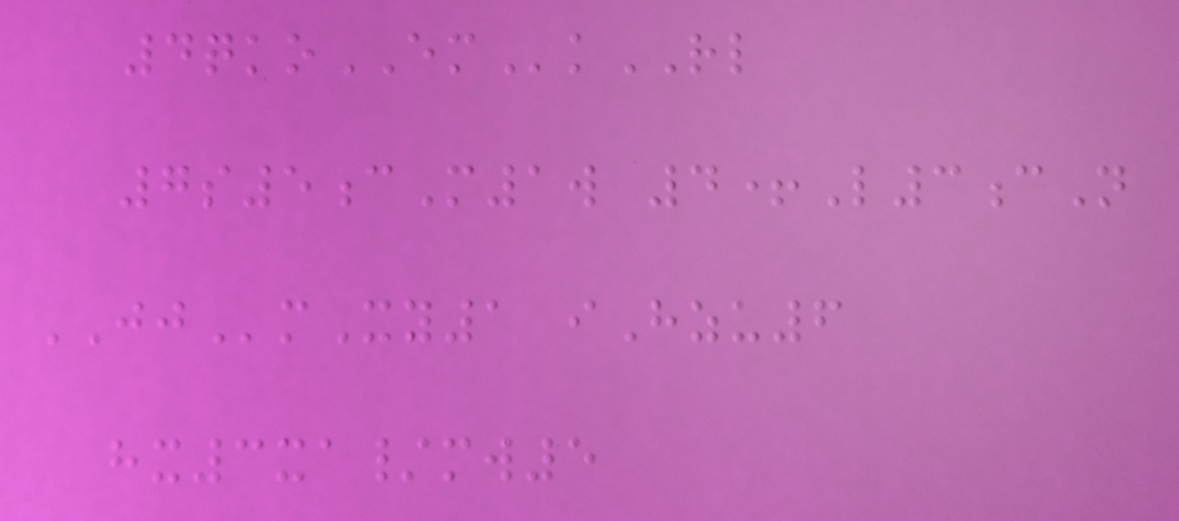4qkoEMkRL
7s5cM1w 4+L3cN
JJmXy1 iHzu6
hx3xa/mw5
